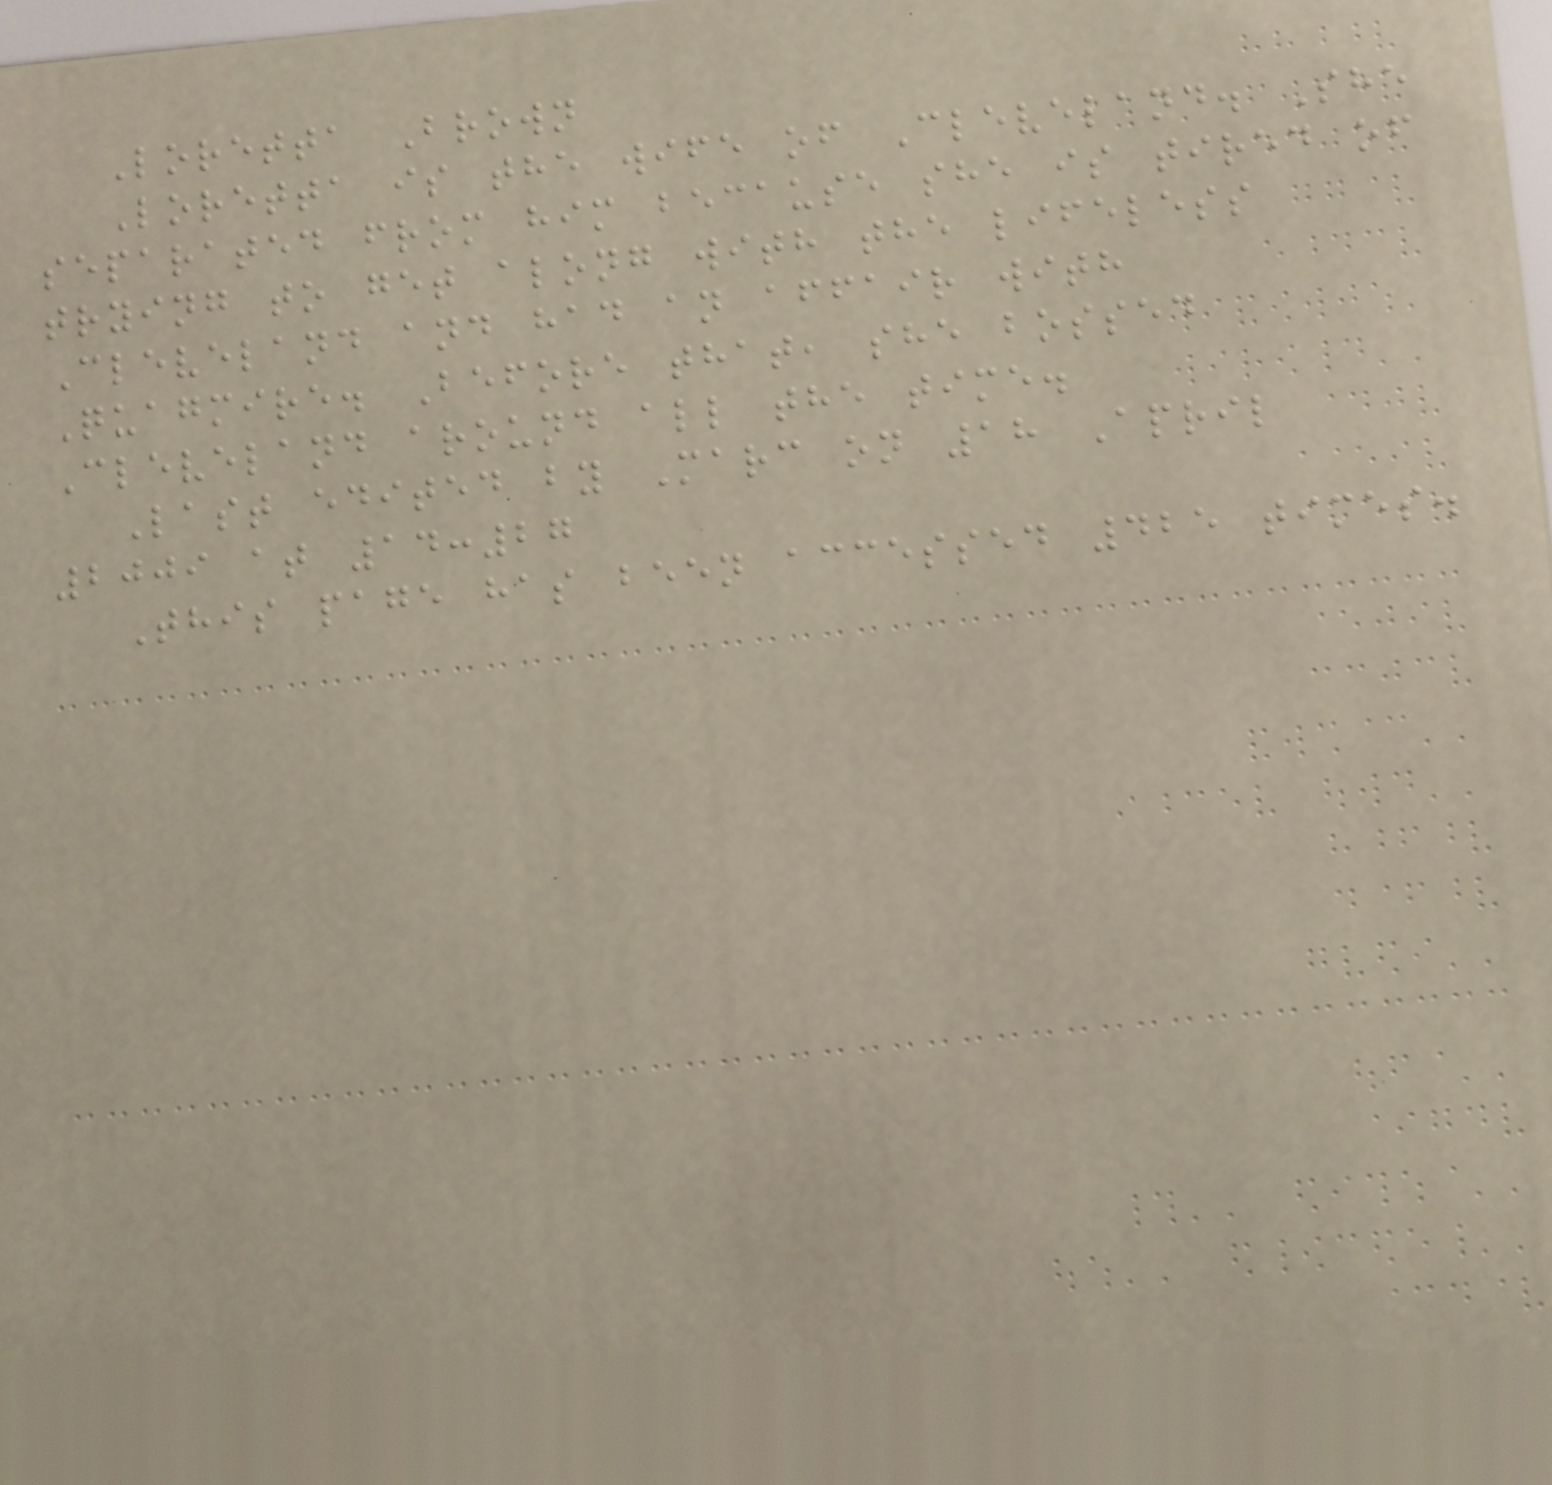Loretta Brown
Loretta is the wife of Cleveland. She
separated from him because she is tired of
trying to get along with the lifeless
Cleveland and had an affair with
Quagmire. Before that, she bossed
Cleveland around all the time.
Last edited by Marc on 18 April
2009 at 14:27
This page has been accessed 425 times.
